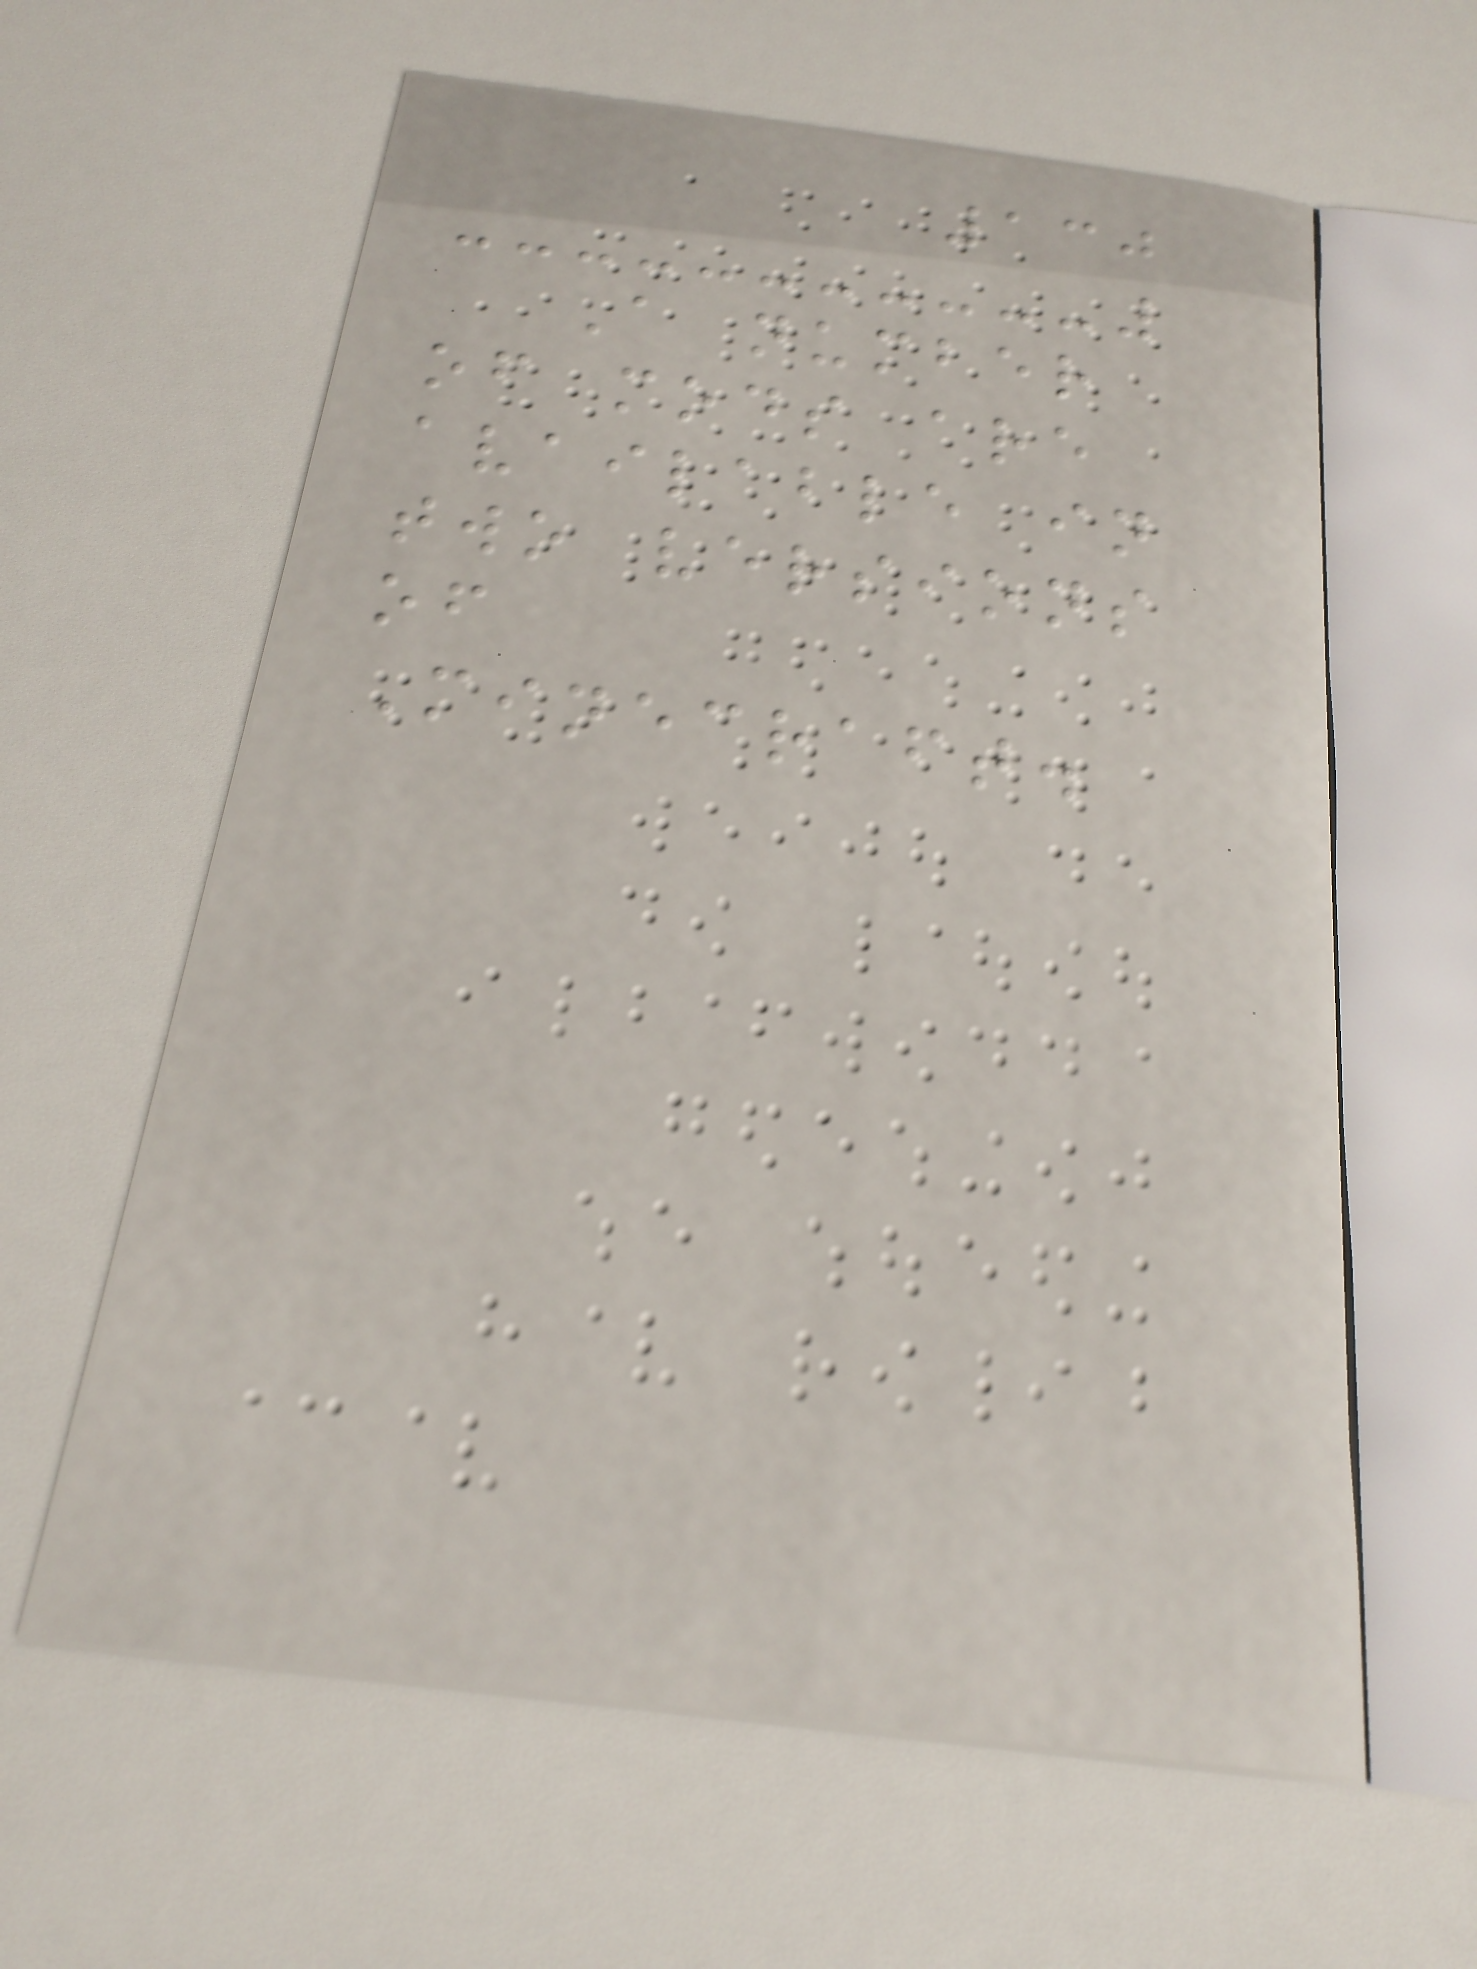130
A number
of mods are
available in
two versions
of
Minecraft.
